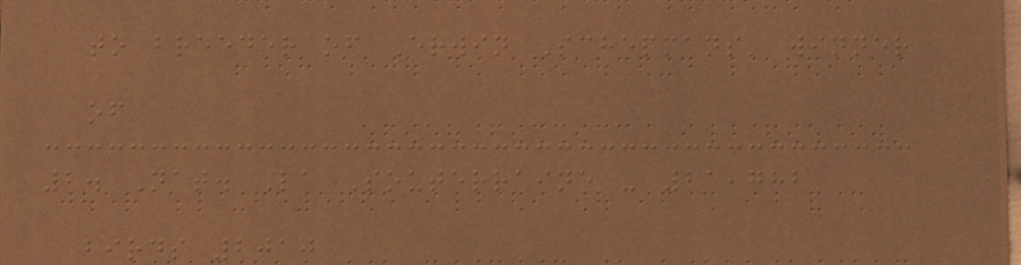to breeder of Erwin Schepmans' winner
of
2. Nat. La Souterraine - 21,782
birds 2010
